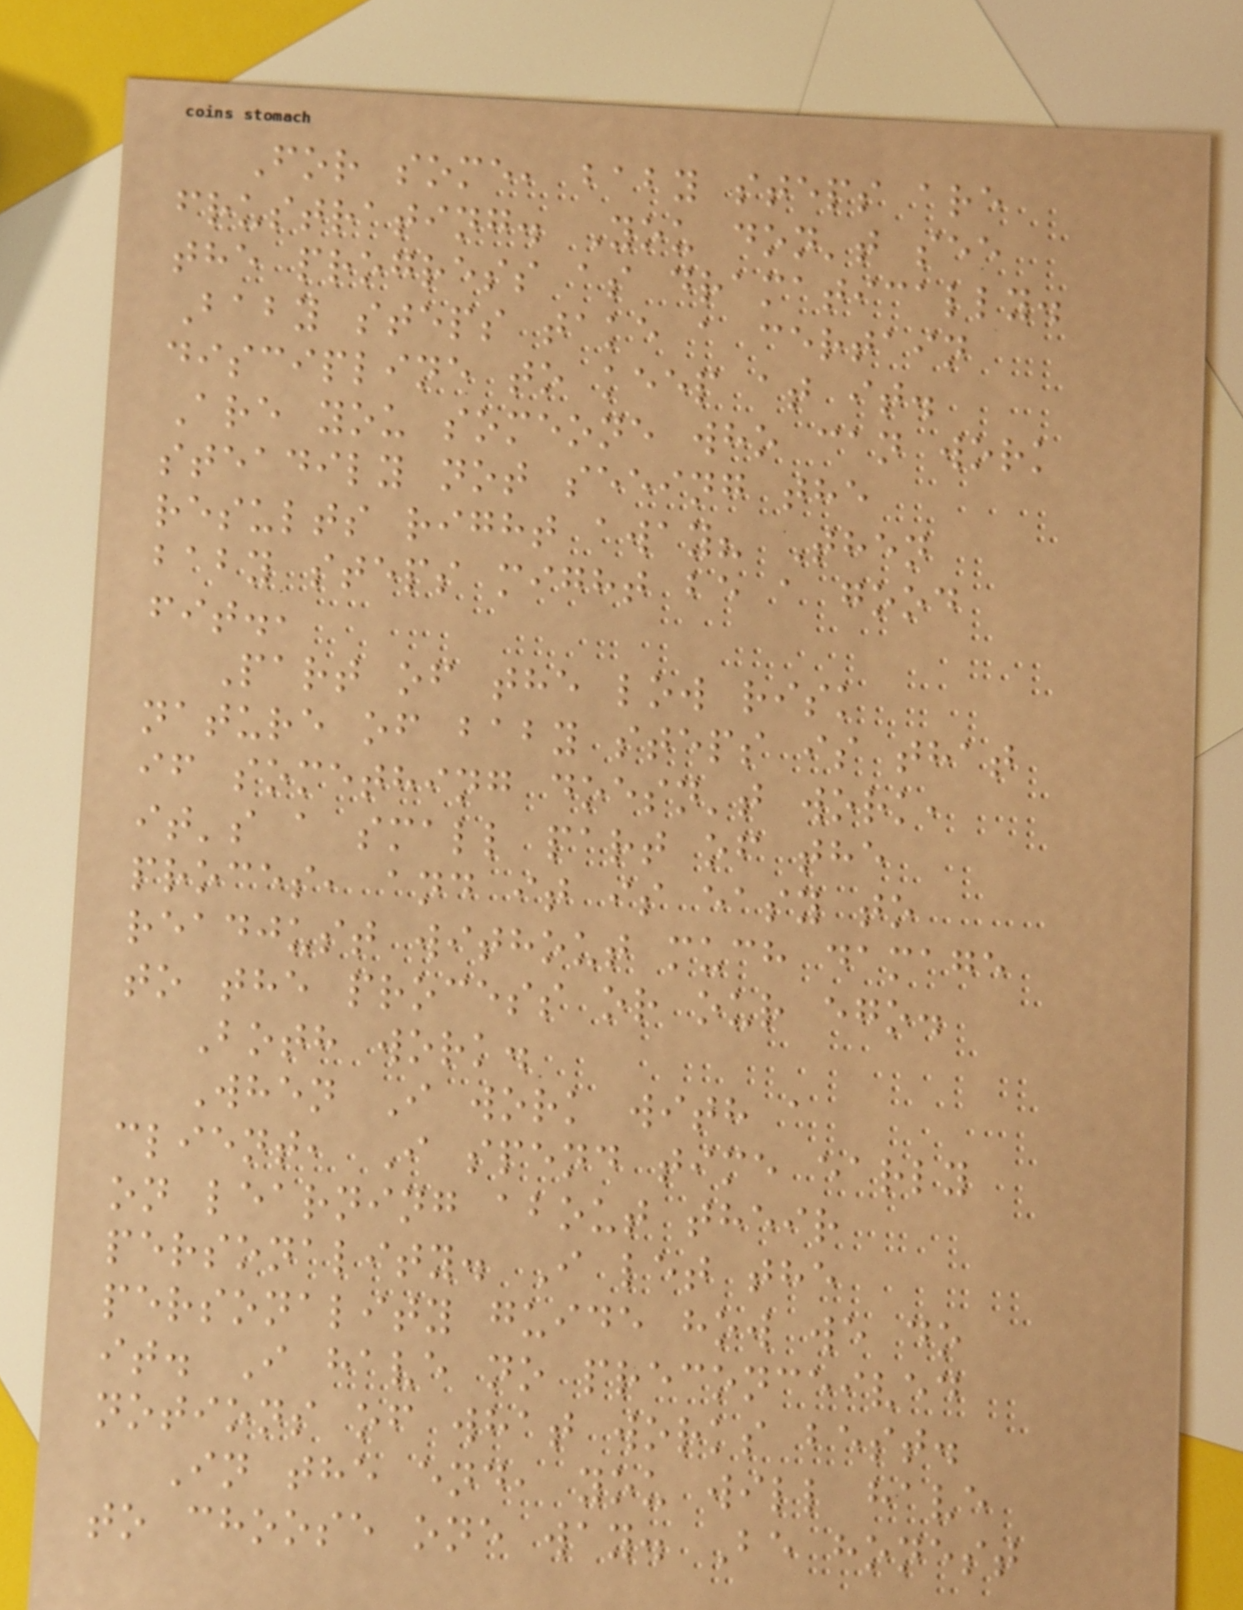For some, baby steps are
frustrating. You don't see
the progress as dramatically.
Baby steps take a certain
discipline to keep at it.
Are you someone who can work
steadily not seeing the
results right away? Then
baby steps might be a good
fit.,
Part of the low risk
nature of baby steps is that
if something doesn't work,
it's a small part of the
proces, and it is easy to
readjust without much damage
to the process or our ego.
Both work.
When I work with a
client, I spend time early
on learning about their
personality. I let the
personality guide how we do
it. I have no preconceived
notions of what works best.
In the end, you will have
to choose one way. Be honest
